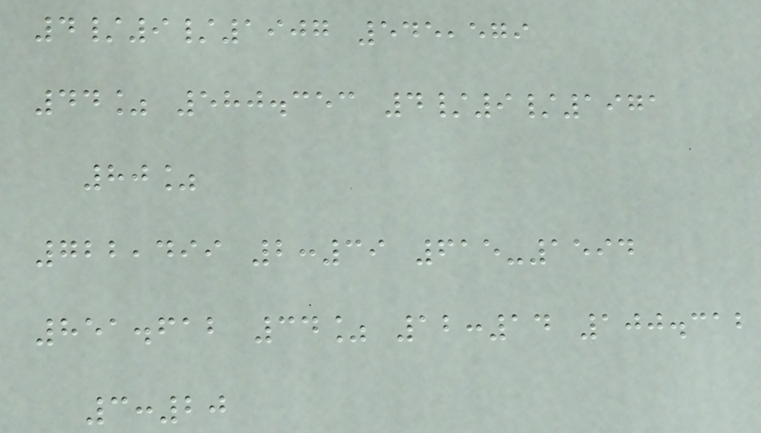4/9/1907 545,579
44% 580.353 4/9/1971
80%
722,499 2:39 615-1594
851.612 34% 12:14 100.312
3:20
